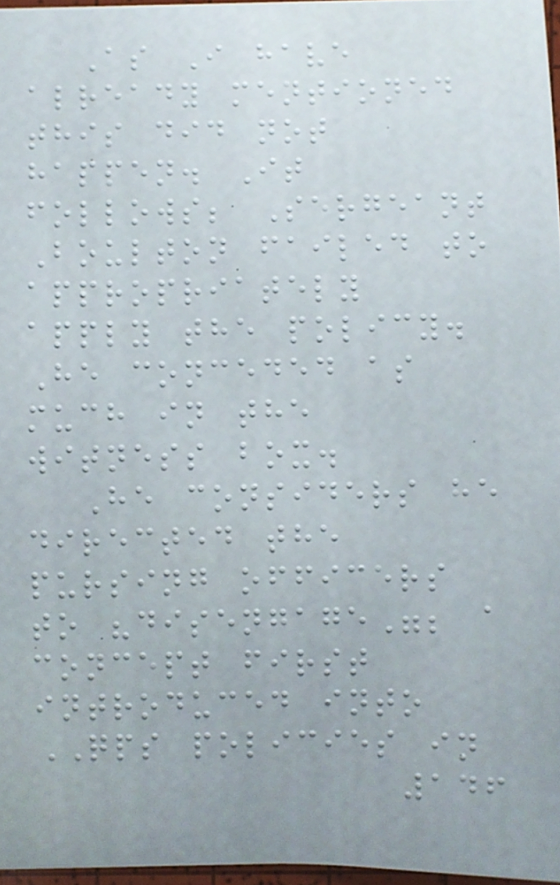As I have
already mentioned
this did not
happen. It
follows; Sergeant
Boulton failed to
appropriately
apply the policy.
He conceded as
much in the
witness box.
He considers he
directed the
pursing officers
to "disengage"; a
concept first
introduced into
QPS policies in
146
